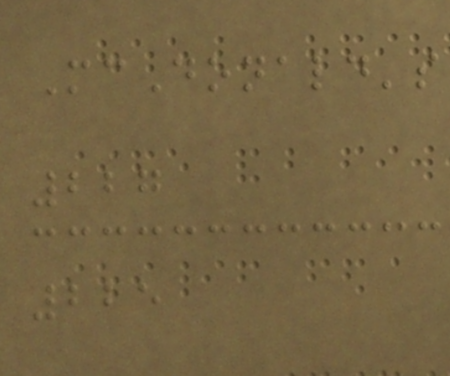McDonald's
227
225
